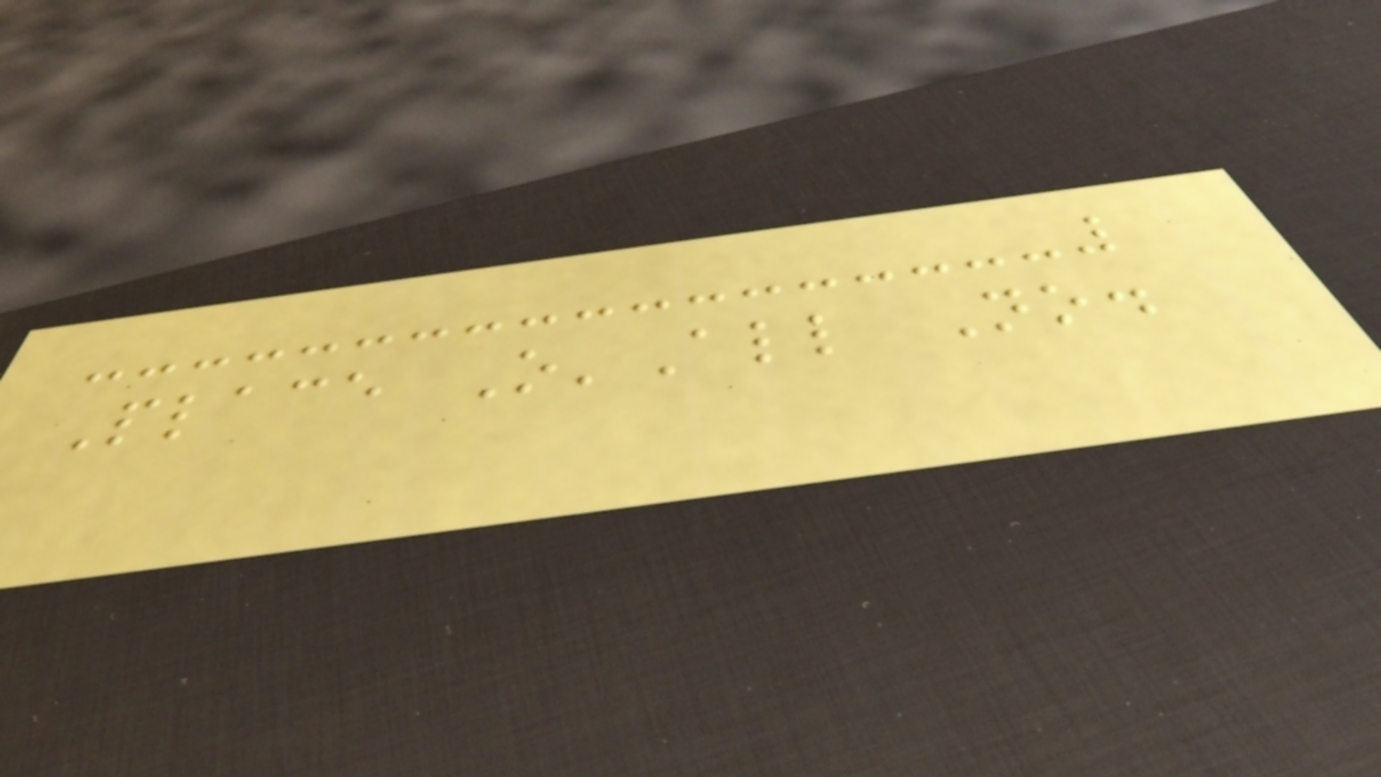Place O'All No.
